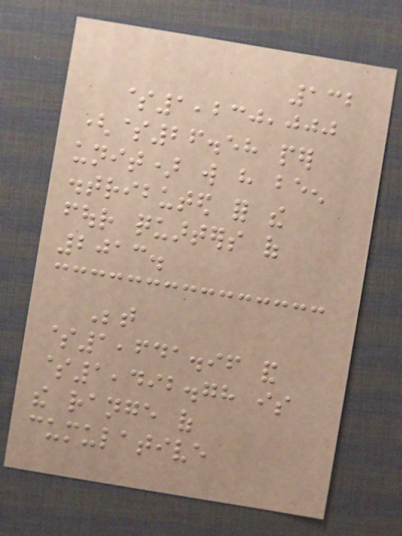132
$1,230,000
($26.58 per
unit) will have been
distributed for the
four quarters of
2013.
Between
$1,641.96 and
$1,492.78 is
the range of
cumulative
